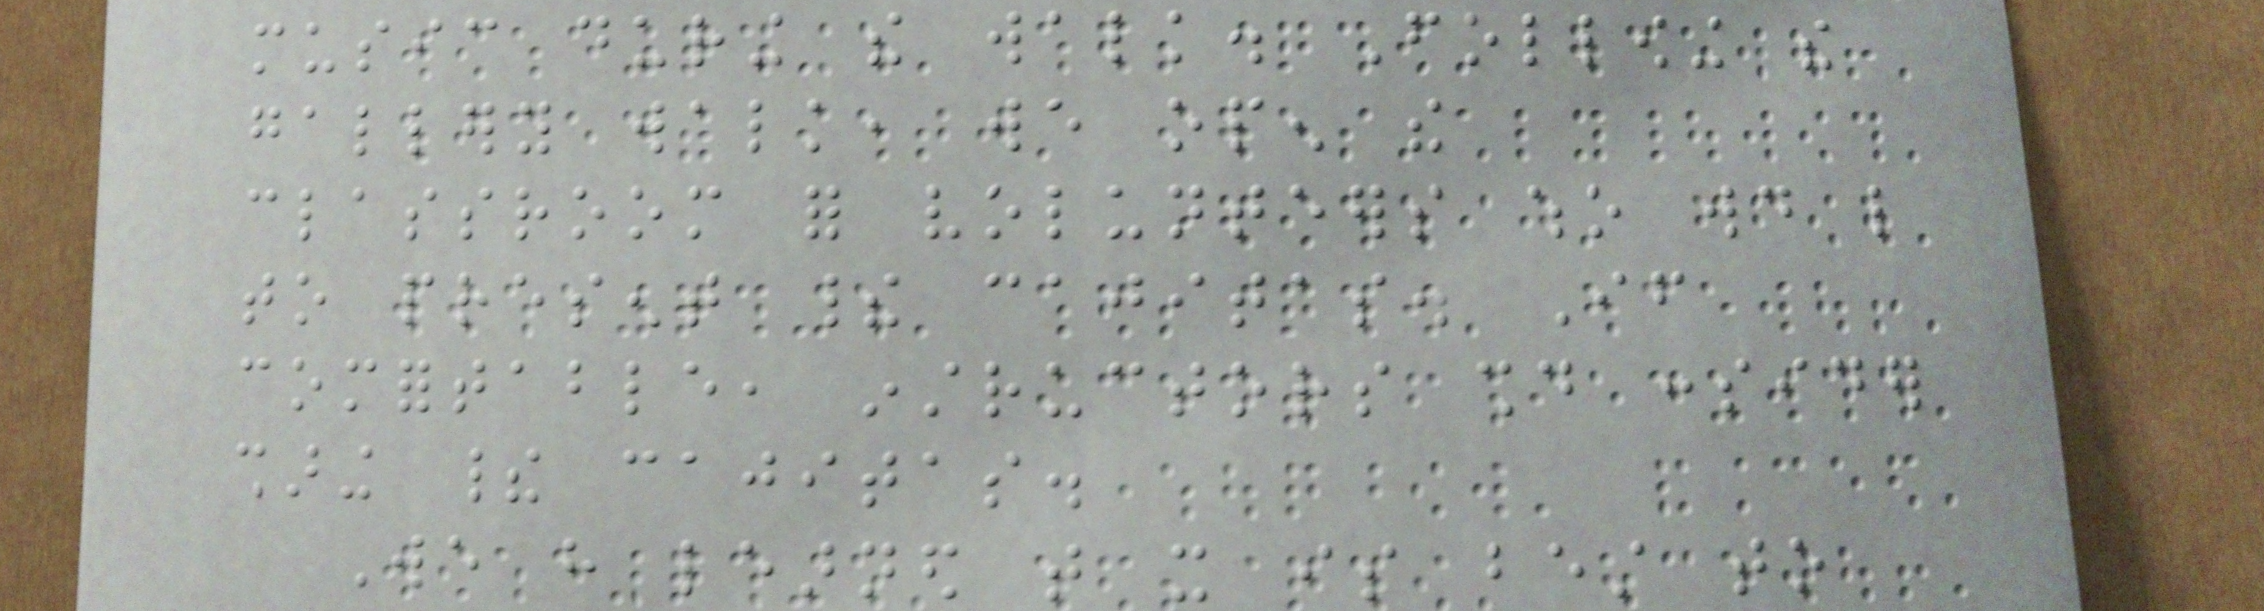music during the walk. Following the
gallery walk, we open the
classroom for volunteers who would like
to present their cajitas. If
comfortable, instructors should consider
sharing their cajitas.
We have learned that it is best to
